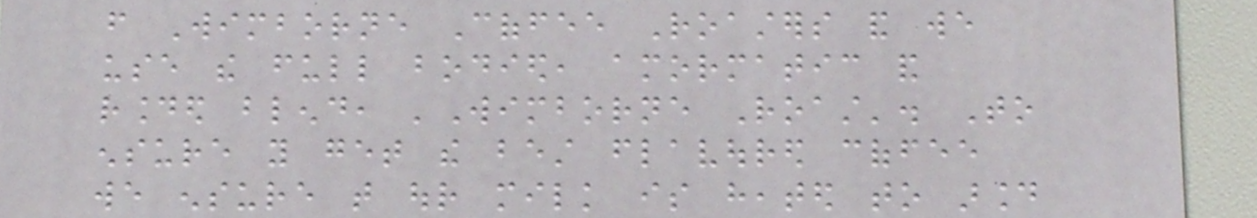from Wimborne Coffee Roasters and we
use the full bodied, amormatic and
rounded blend, 'Wimborne Roast'. To
ensure you get the best flavoured coffee
we ensure that our milk is heated to around
